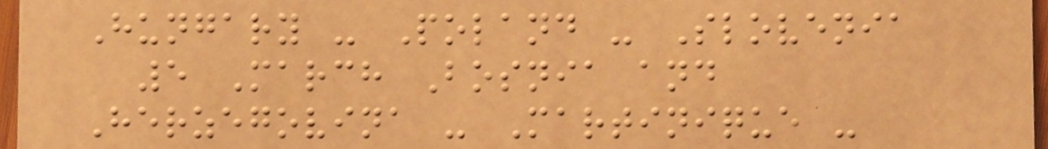Hungary - Poland - Slovenia
5 March Bosnia and
Herzegovina - Martinique -
